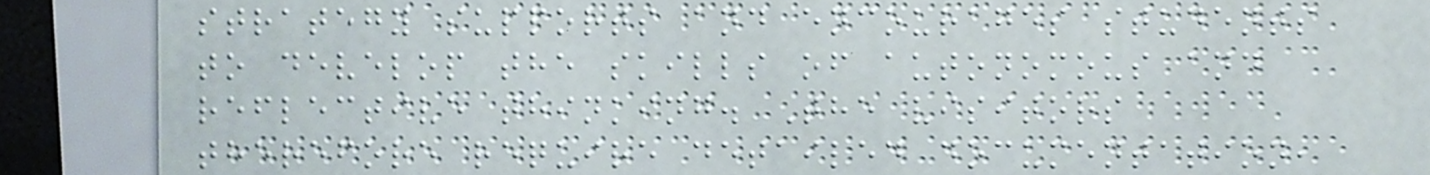strategy supports and encourages students
to develop the skills of autonomous and
reflective thinking. The visitors
therefore require detailed documentation,
